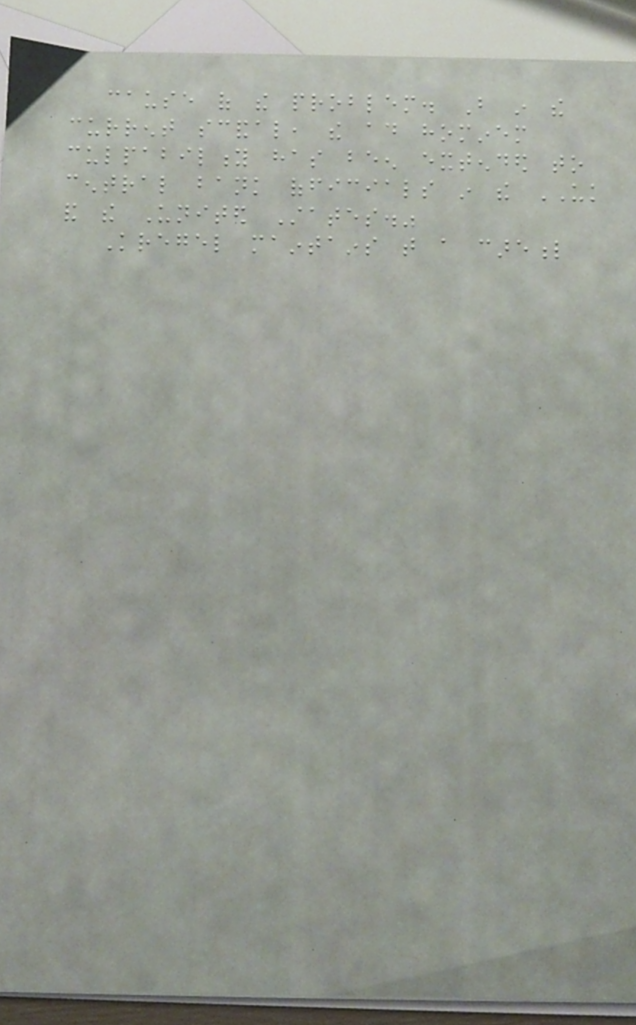cause of the problem. But in the
current scandal, the ad hominem
culpability has been extended to
central bank officials in the UK
and the United States."
Kregel maintains that a careful
